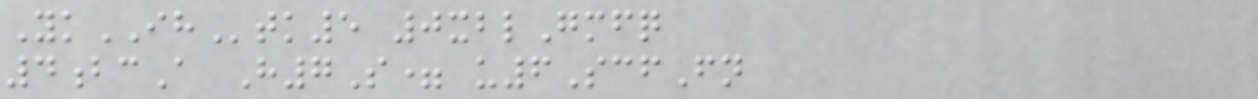YkIHtk5 0xblGmfq
4bcA H7S= u6ScfFn
